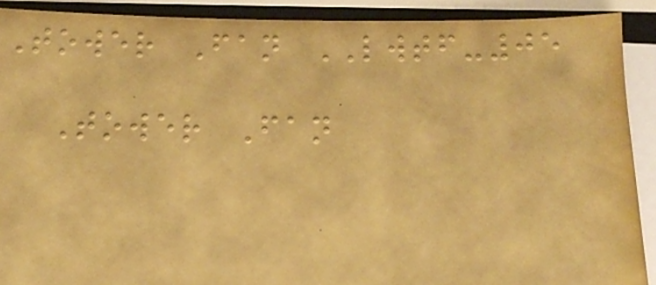Tower Fan LWTF-05
Tower Fan
